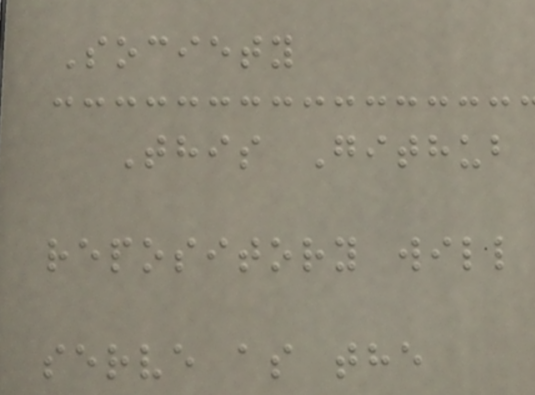Society
This Github
repository will
serve as the
